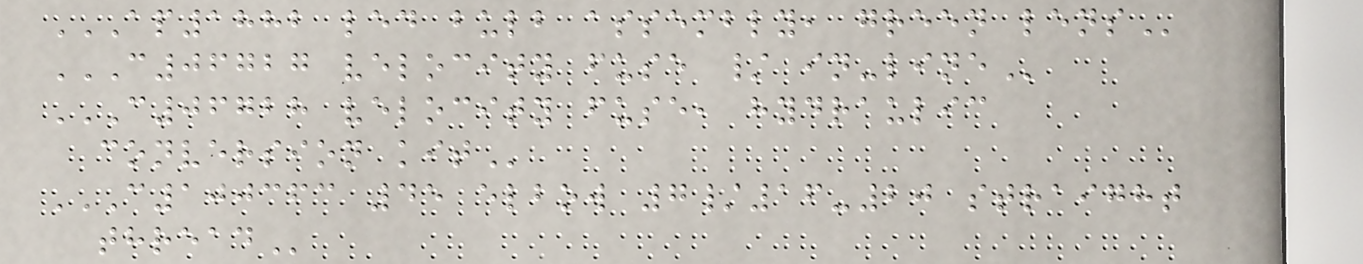AP1882 LED BULB ASSEMBLY, GREEN LENS
C06727 VELOCITY FUSE / IN-LINE
C06728 VELOCITY FUSE, HYDRAULIC
CONVERSION KIT
C100363 45 ELBOW 7/16-20 STRAIGHT
THREAD
